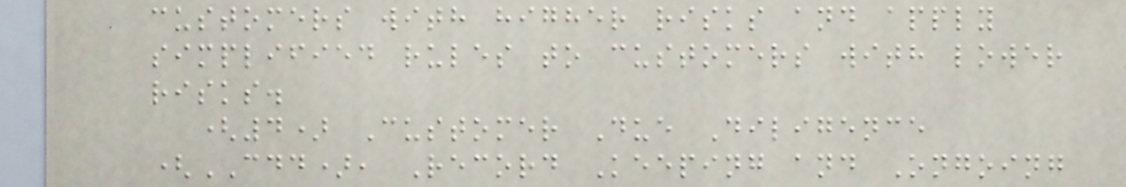customers with higher risks and apply
simplified rules to customers with lower
risks.
(4) Customer Due Diligence
(CDD), Record Keeping and Ongoing
